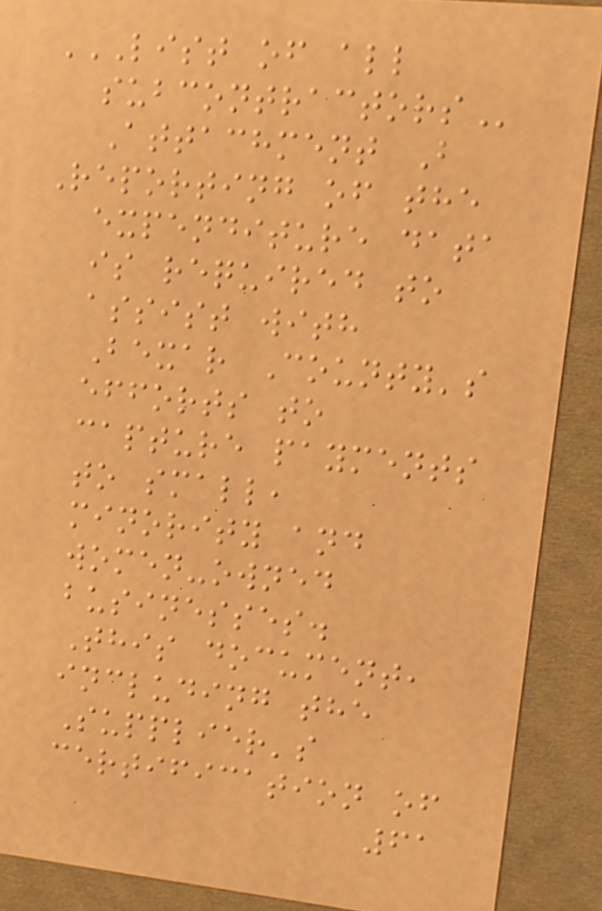LIST OF ALL
SUBCONTRACTORS
Attachment B
Reporting of the
expenditure data
is required to
assist with
Bexar County's
efforts to
capture payments
to small,
minority and
women-owned
businesses.
This document,
including the
Supplier's
certification of
61
